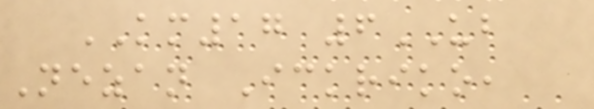KM17 6UB
Nezan Ickriko,
